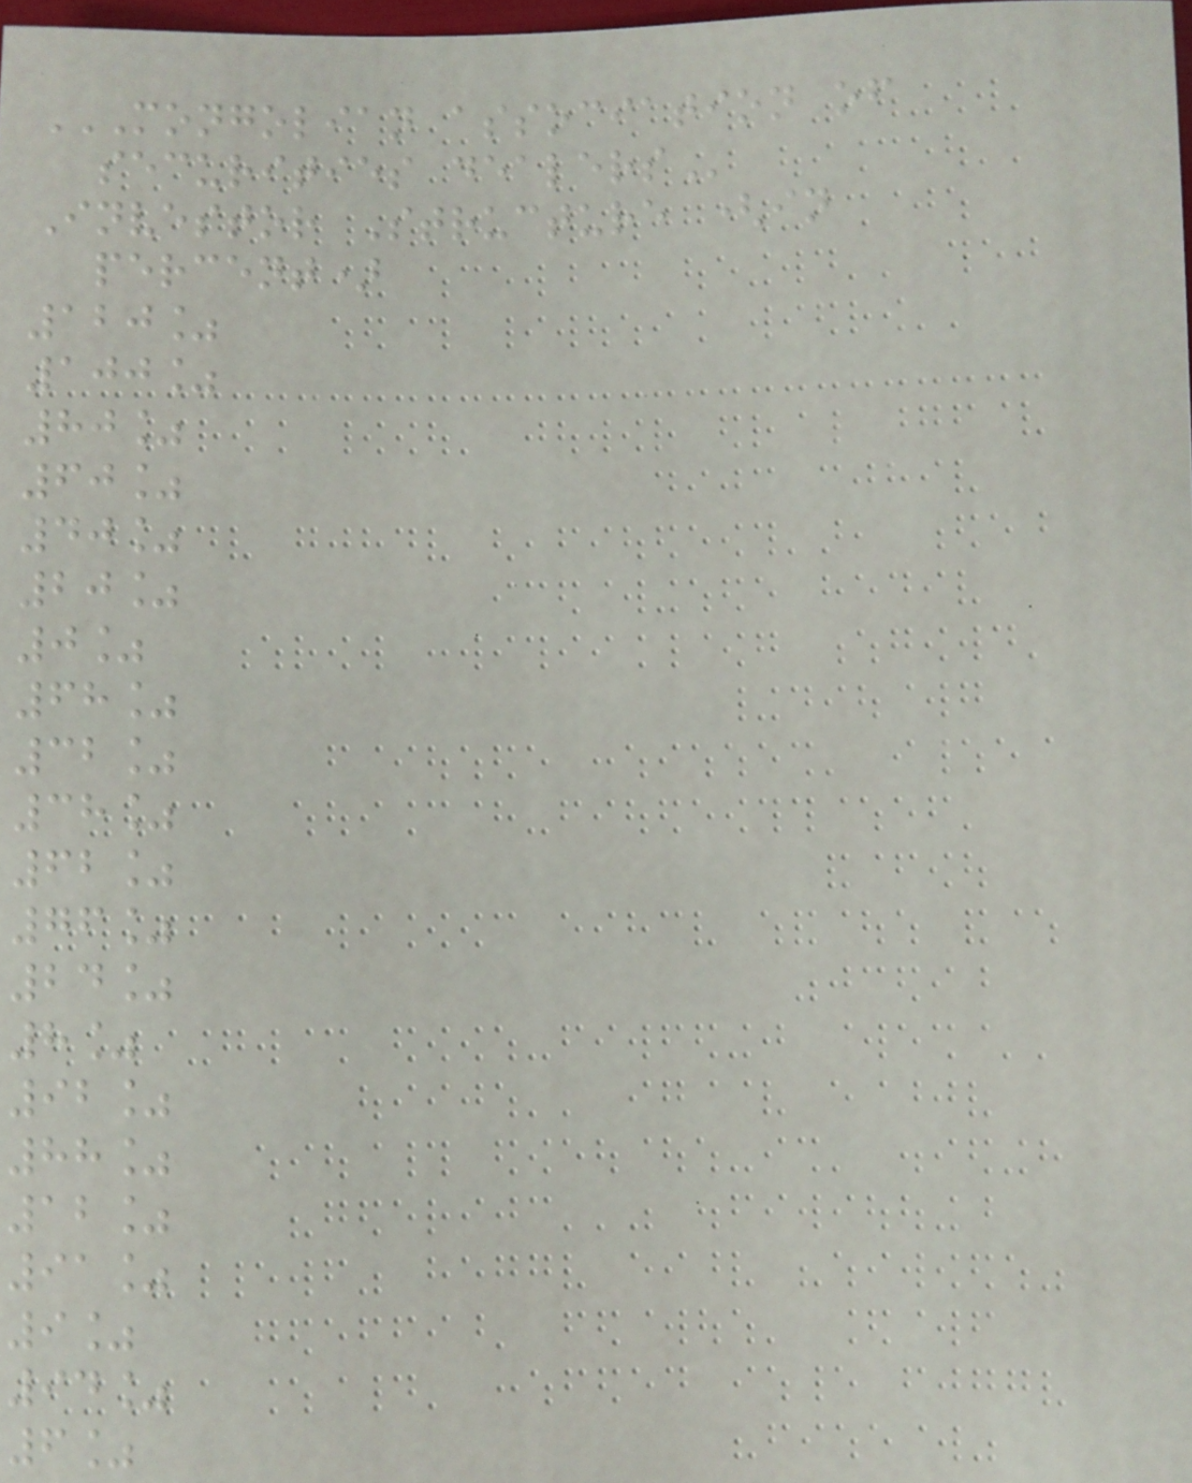MONGOLIAN ASSOCIATION OF
SECURITIES DEALERS
Investor Structure (in
percent)
120%
100%
80%
60%
40%
20%
0%
68%
32%
38%
62%
76%
24%
8%
92%
88%
12%
91%
9%
94%
6%
